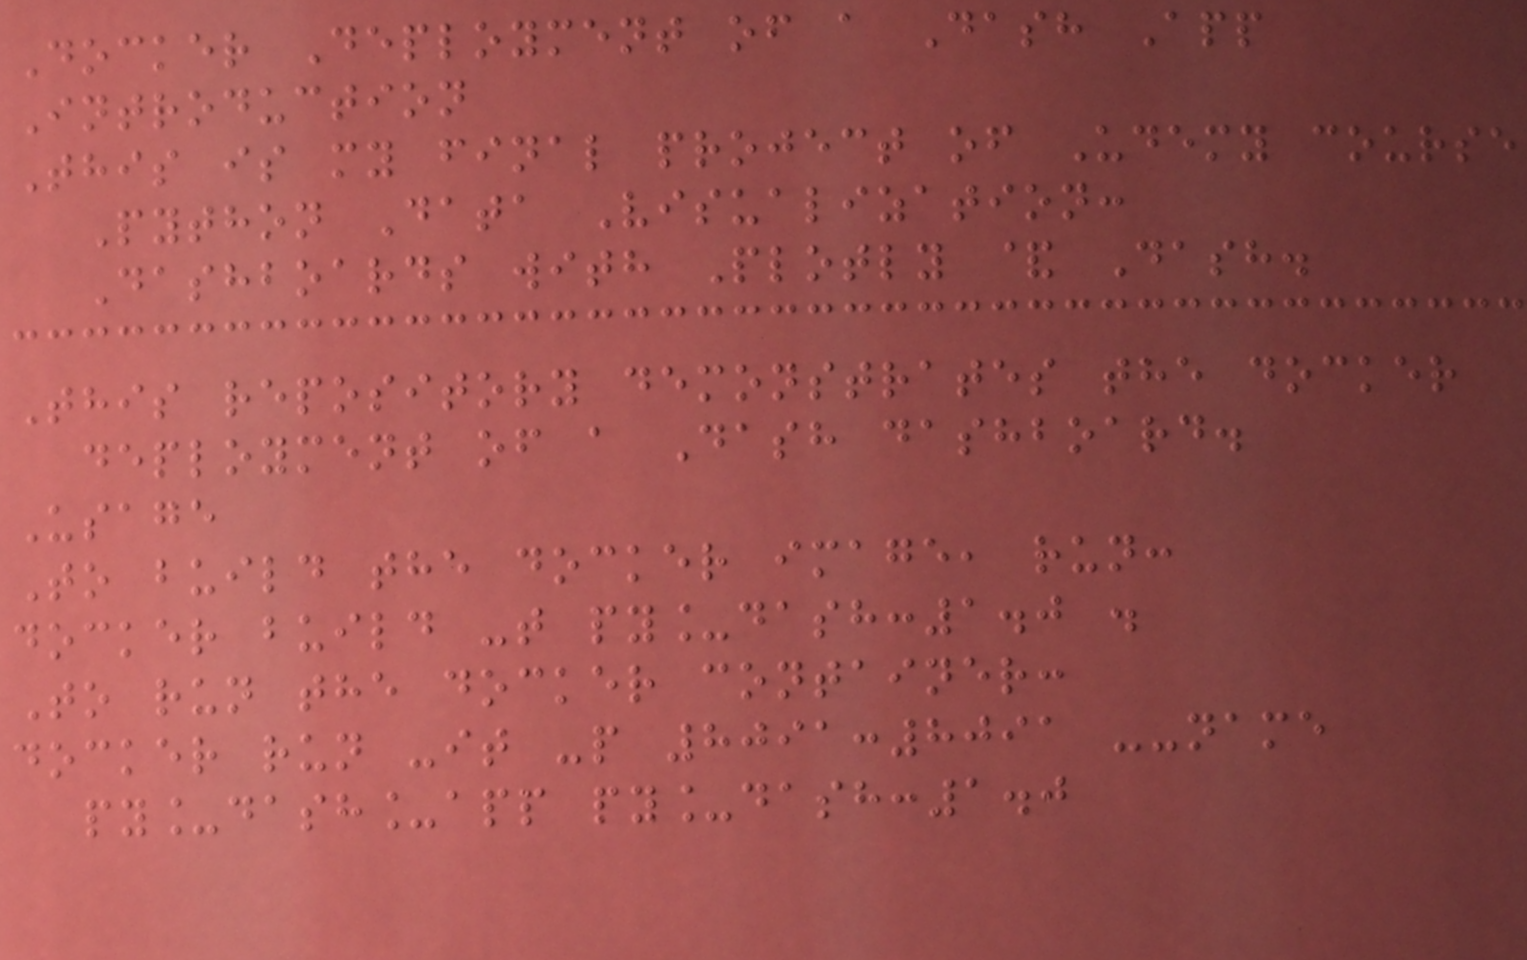Docker Deployment of a Dash App
Introduction
This is my final project of Udemy course
Python Data Visualization:
Dashboards with Plotly & Dash.
This repository demonstrates the docker
deployment of a Dash dashboard.
Usage
To build the docker image, run:
docker build -t py_dash:1.0 .
To run the docker container:
docker run -it -p 8091:8091 --name
py_dash_app py_dash:1.0
